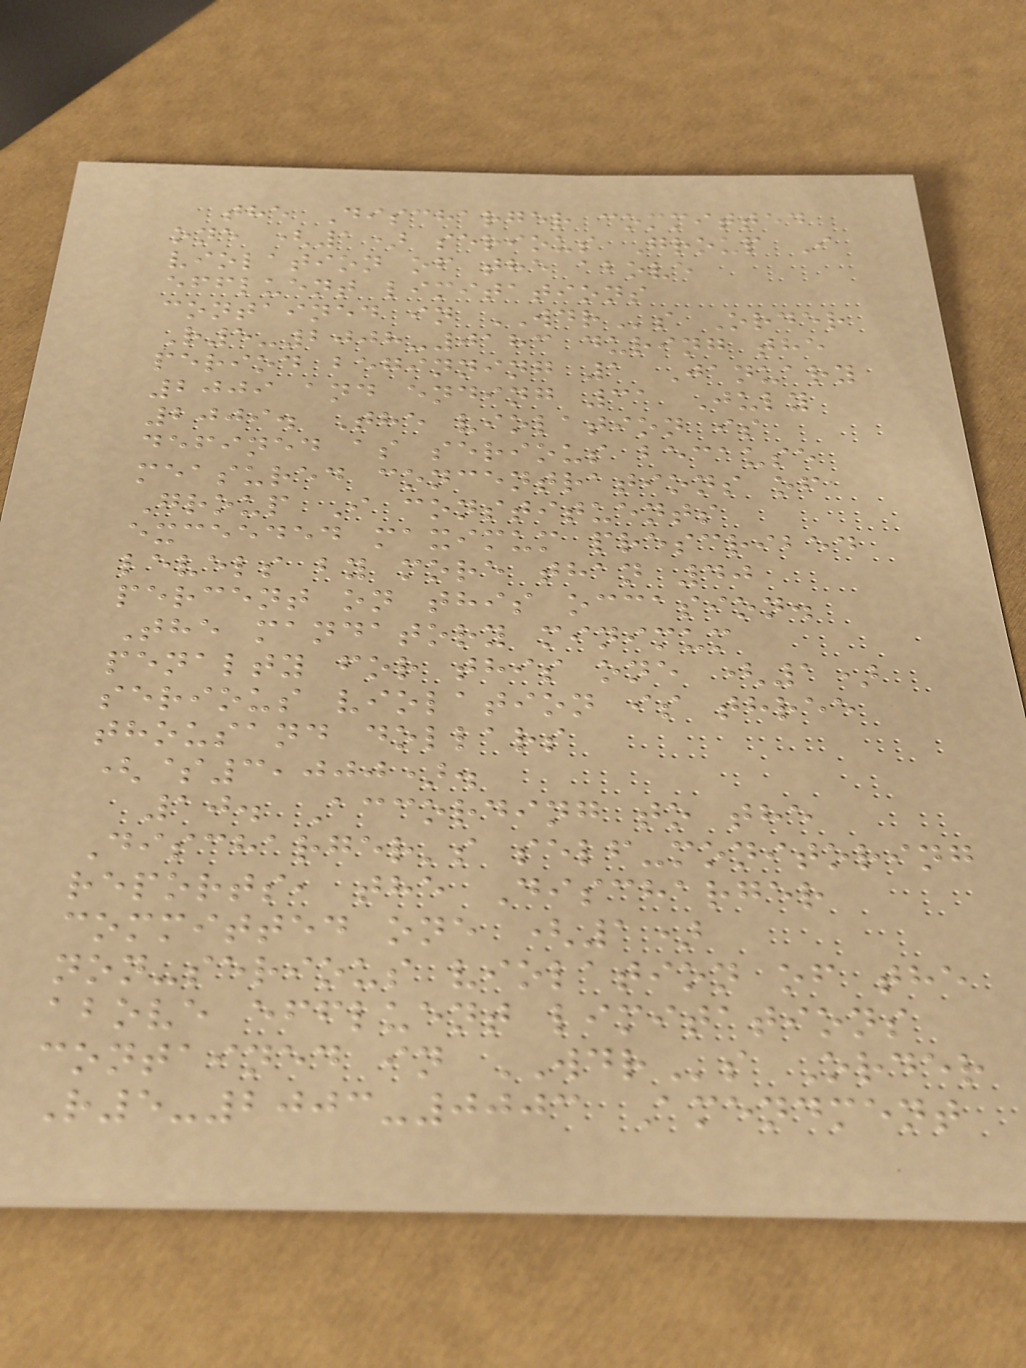the Discharger committed
one (1) serious Group I
violation of the above
effluent limitations
contained in WDRs Order
R5-2008-0183 during the
period beginning 1 January
2009 and ending 31 July
2009. The violation is
defined as serious because
measured concentrations of
Group I constituents
exceeded maximum prescribed
levels by more than 40
percent on this occasion.
The mandatory minimum
penalty for this one (1)
serious violation is three
thousand dollars
($3,000).
10. According to the
Discharger's self-monitoring
reports, the Discharger
committed one (1)
non-serious violation of the
above effluent limitations
contained in WDRs Order
R5-2003-0003 Amendment
